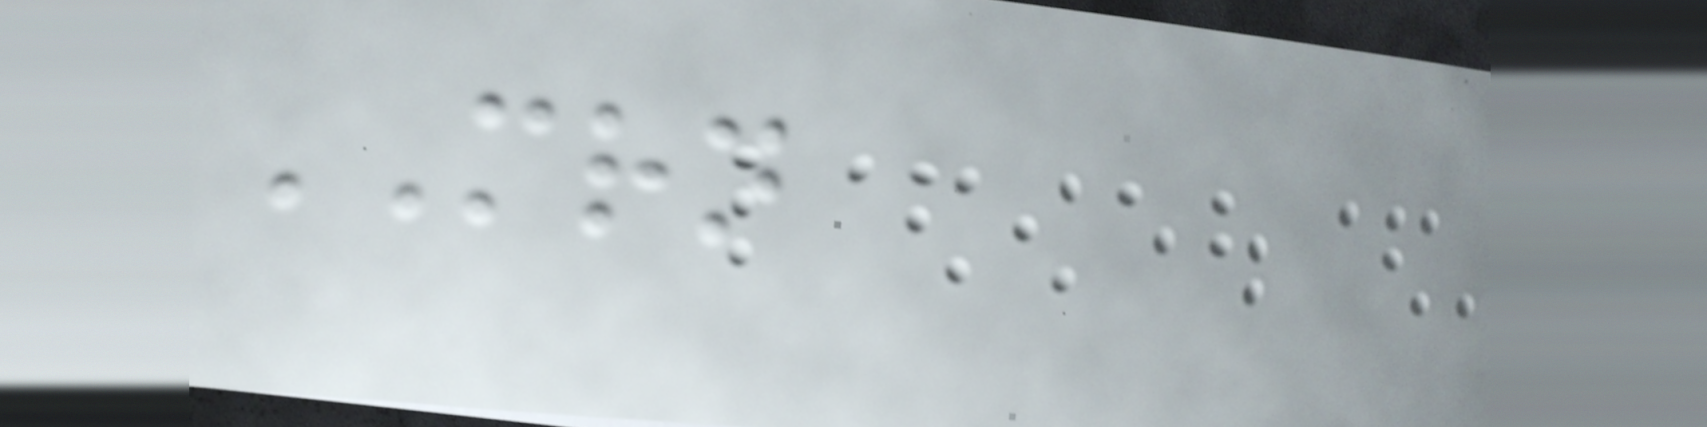MRN
